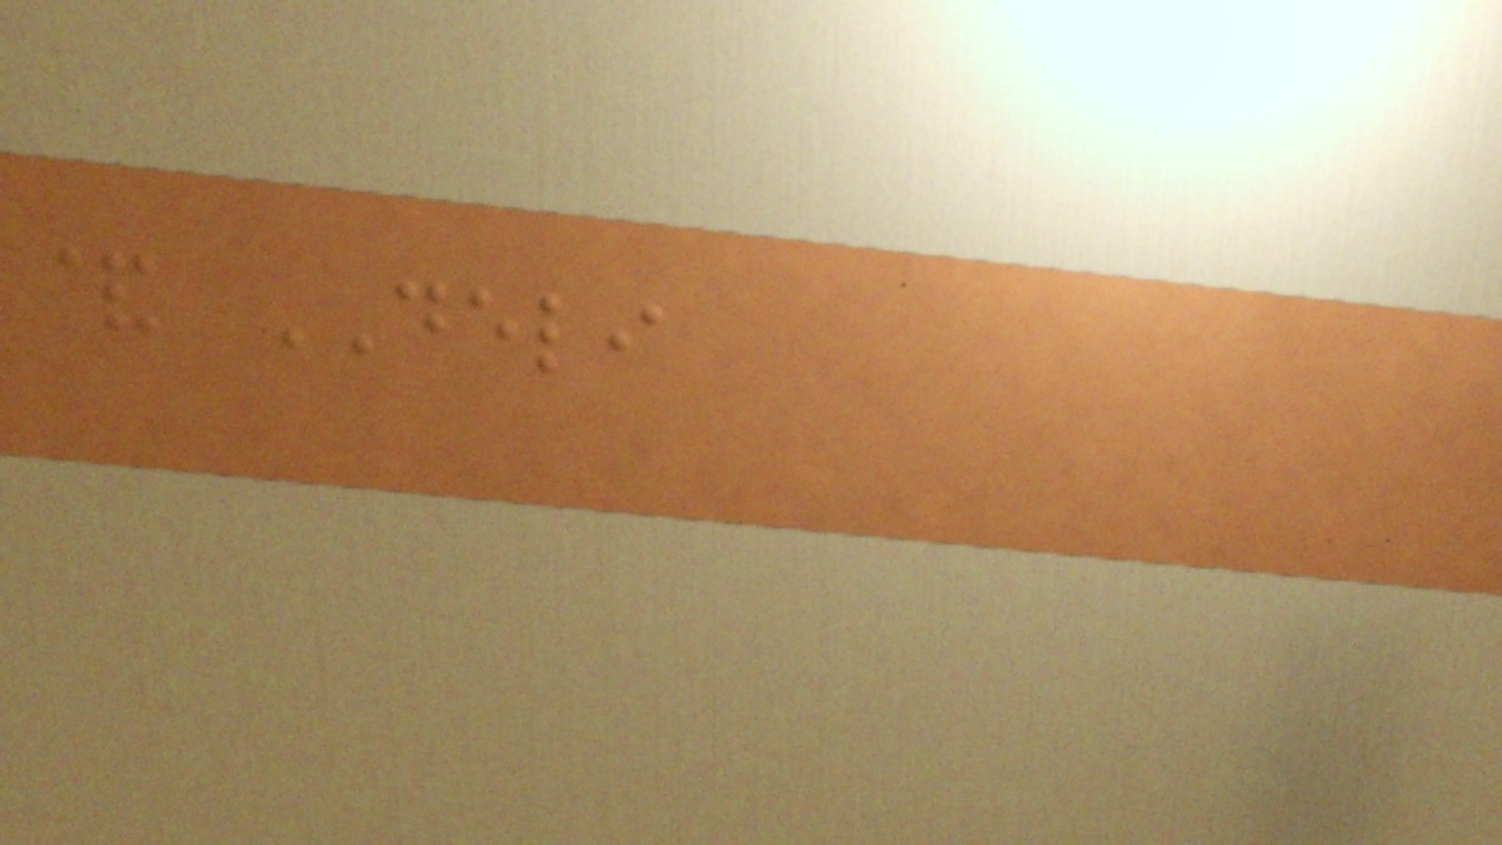& DELI
